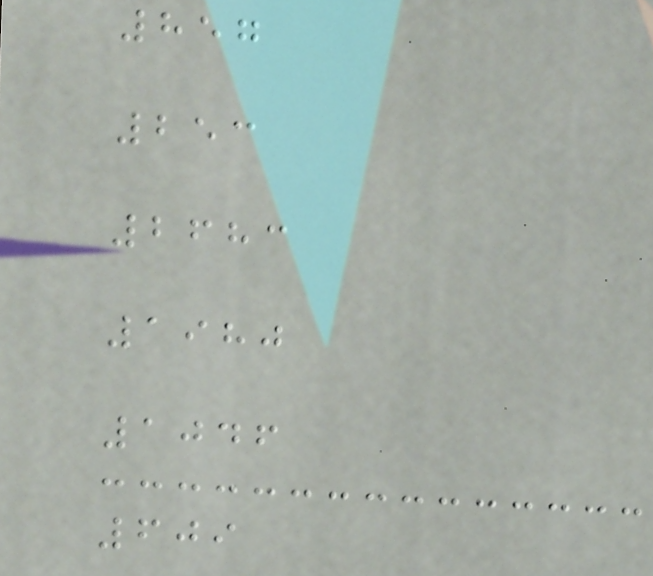857
253
2683
1980
1046
609
